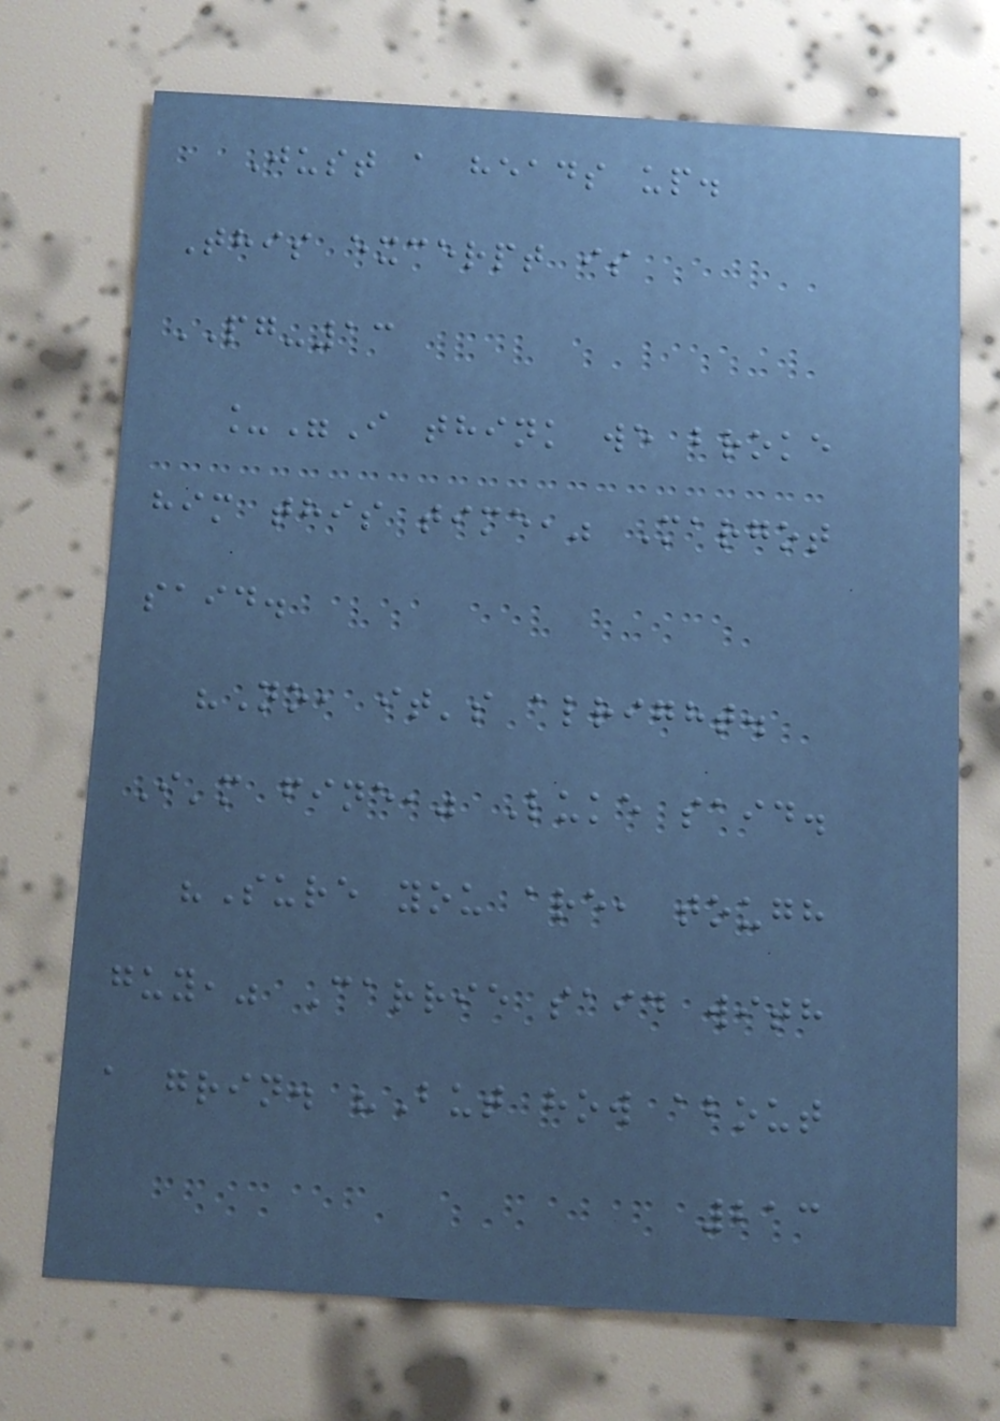Just a heads up.
This excerpt is
PG-13
_"I think we broke
him this time," Margot
said.
"No, it's alright.
I'm fine," Luke said.
"Sure you are, tough
guy," Carrie said with
a grin. "But how about
213
